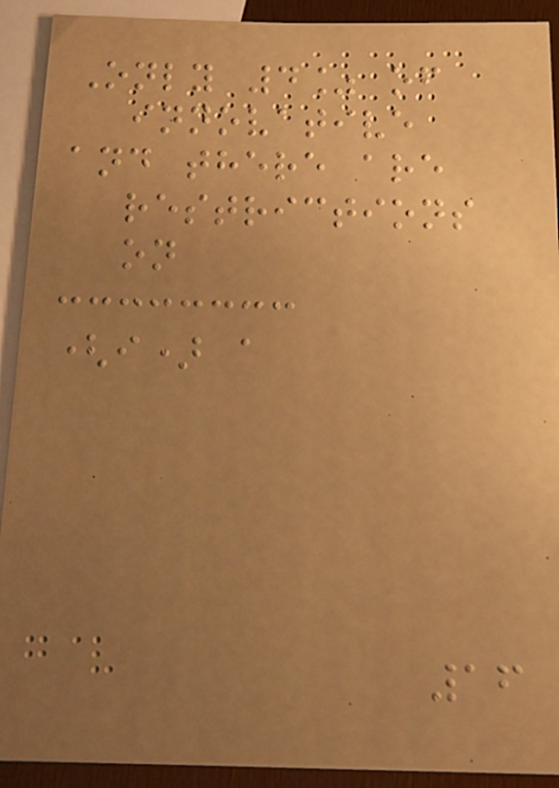Only 4% of
innovative
and there are
restrictions
on
(i) a
16
